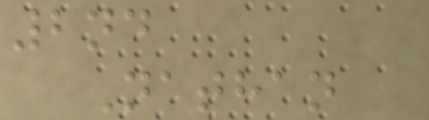2nd
Nathan
